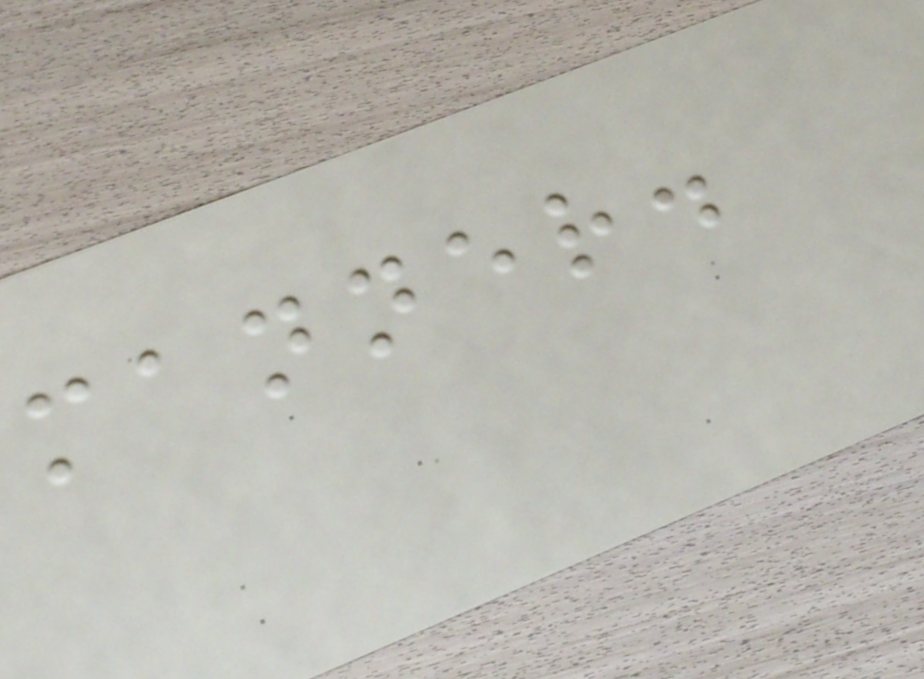manner.
